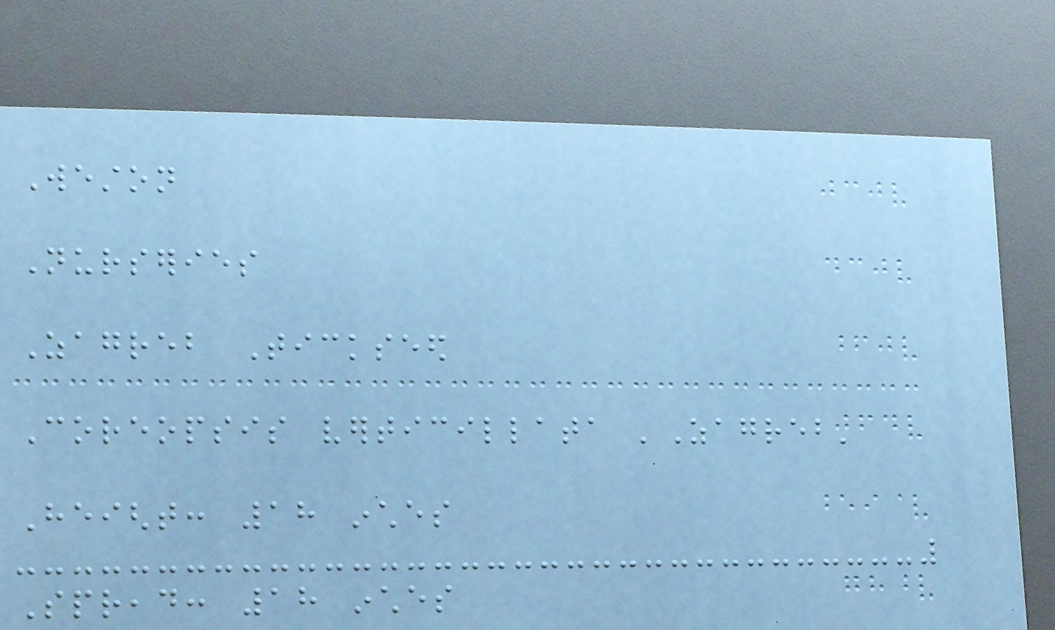Weston
Nurseries
Zagreb Tickseed
Coreopsis verticillata 'Zagreb'
Height: 18 inches
Spread: 18 inches
